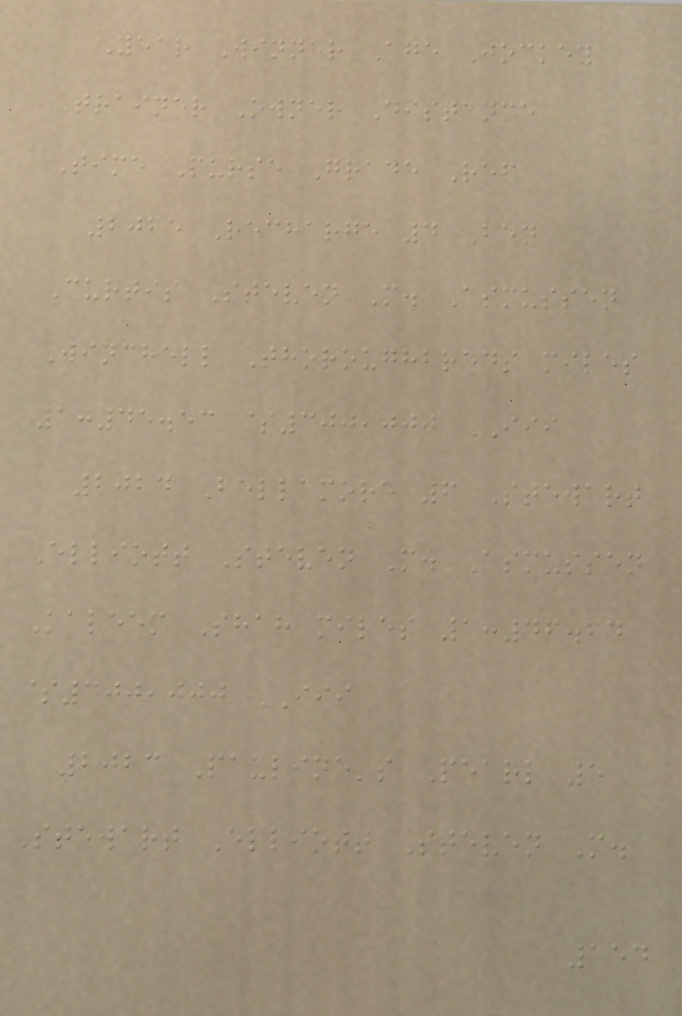Year Winner Age Jockey
Trainer Owner Distance
Time Purse Grade Ref
2025 Recharge 4 Ben
Curtis Steven M. Asmussen
Winchell Thoroughbreds miles
1:45.53 $300,000 III
2024 Bellamore 6 Stewart
Elliott Steven M. Asmussen
Kaleem Shah miles 1:46.24
$300,000 III
2023 Pauline's Pearl 5
Stewart Elliott Steven M.
154
